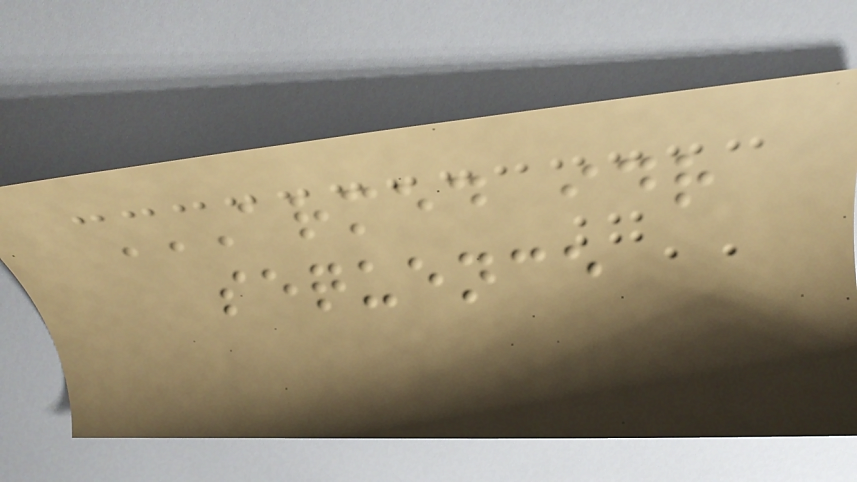ARMED IDR
SEQUENCE
